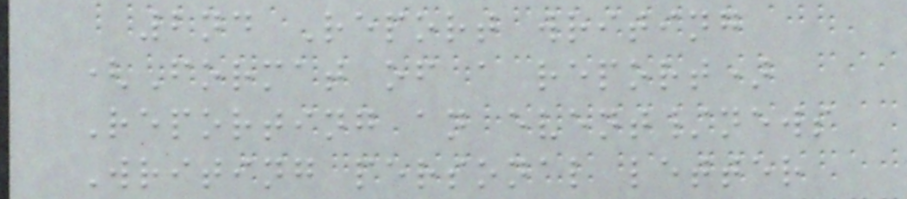2nd Report writing
(Format of a report)
Reporting an event/news
Writing personal letter
